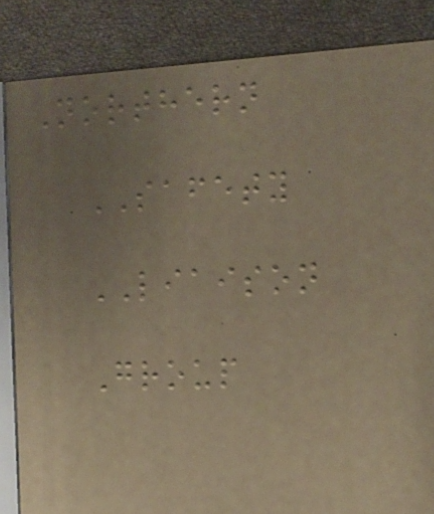Northern
SAFETY
LIAISON
Group
